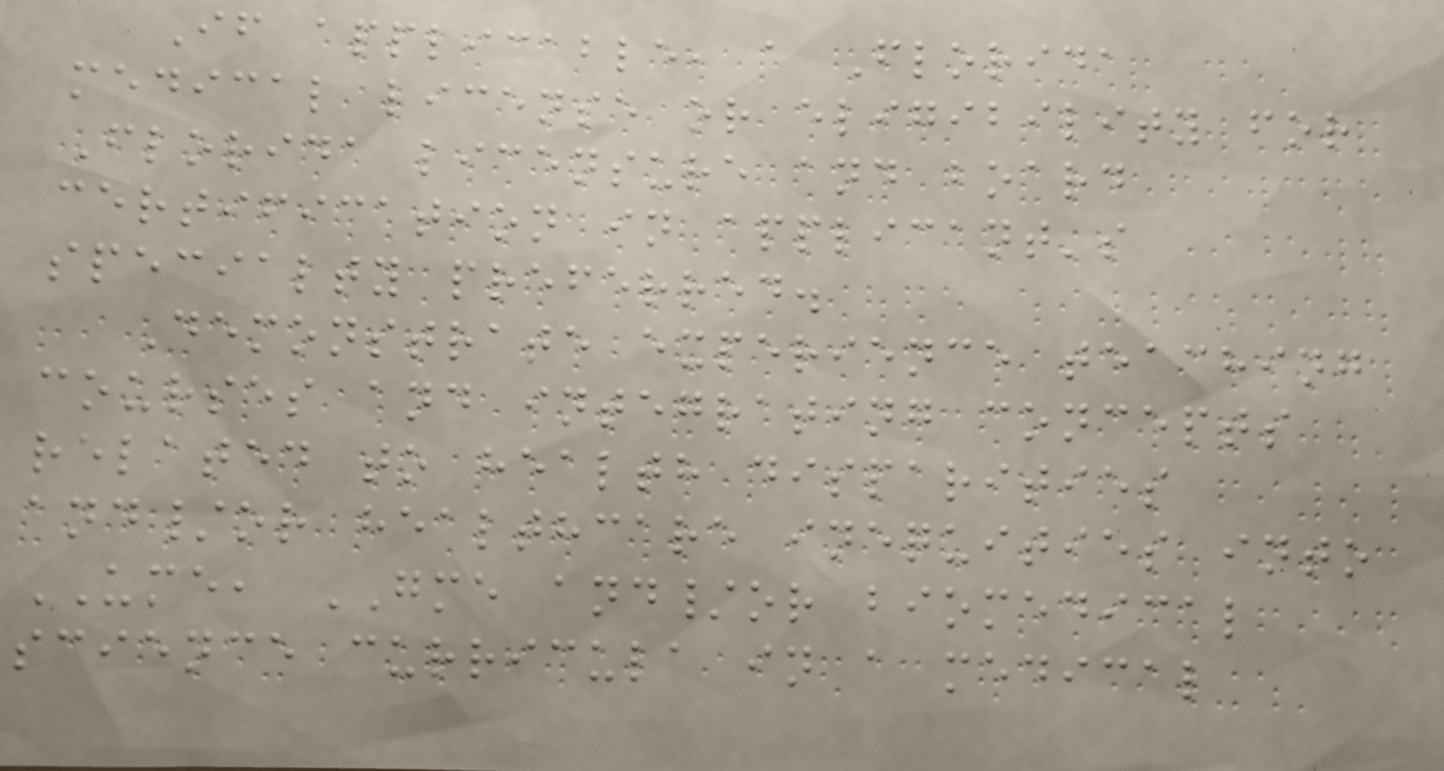If applicable, a Florida
medical license or eligibility for
Florida licensure and board
certification in applicant's
specialty preferred.
Demonstrate experience teaching
courses and integrating concepts
related to health disparities
and/or healthcare inequities into
UME, GME and/or biomedical
science curricula in a medical
